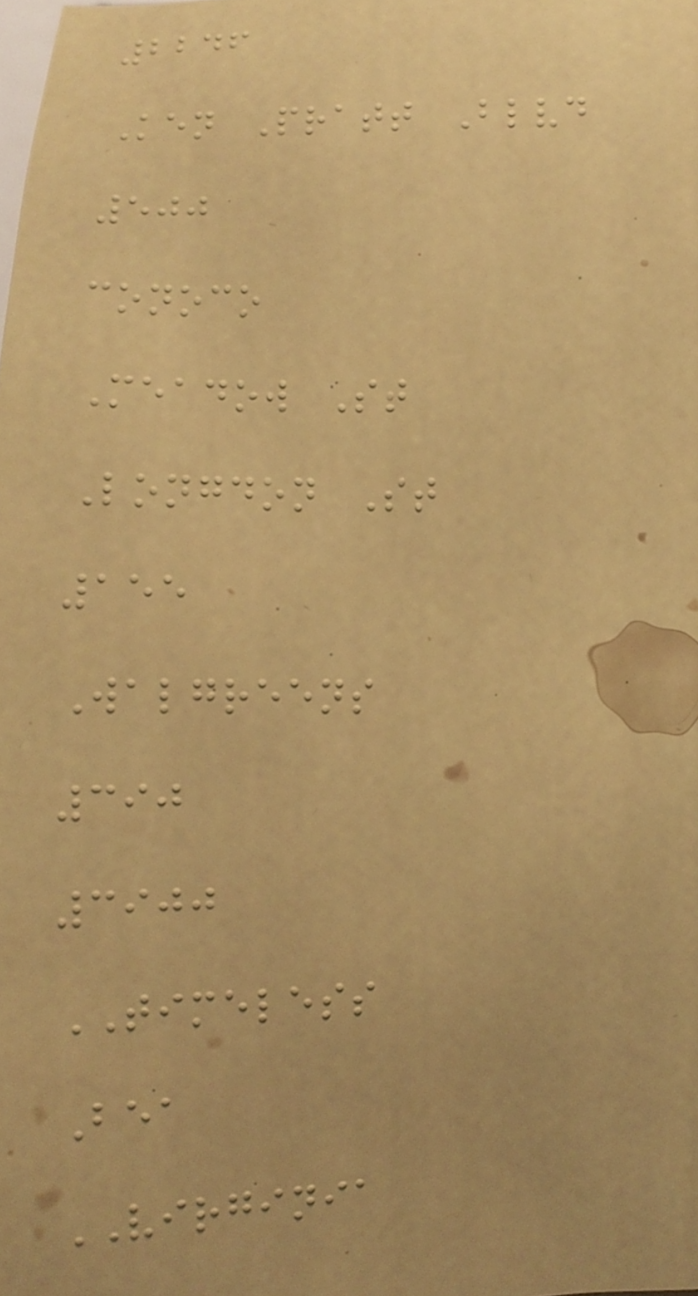2246
Ken Pratt Blvd
500
conoco
Meadow St
Longdon St
155
Walgreens
390
3900
TIMELESS
Bea
VIRGINIA
